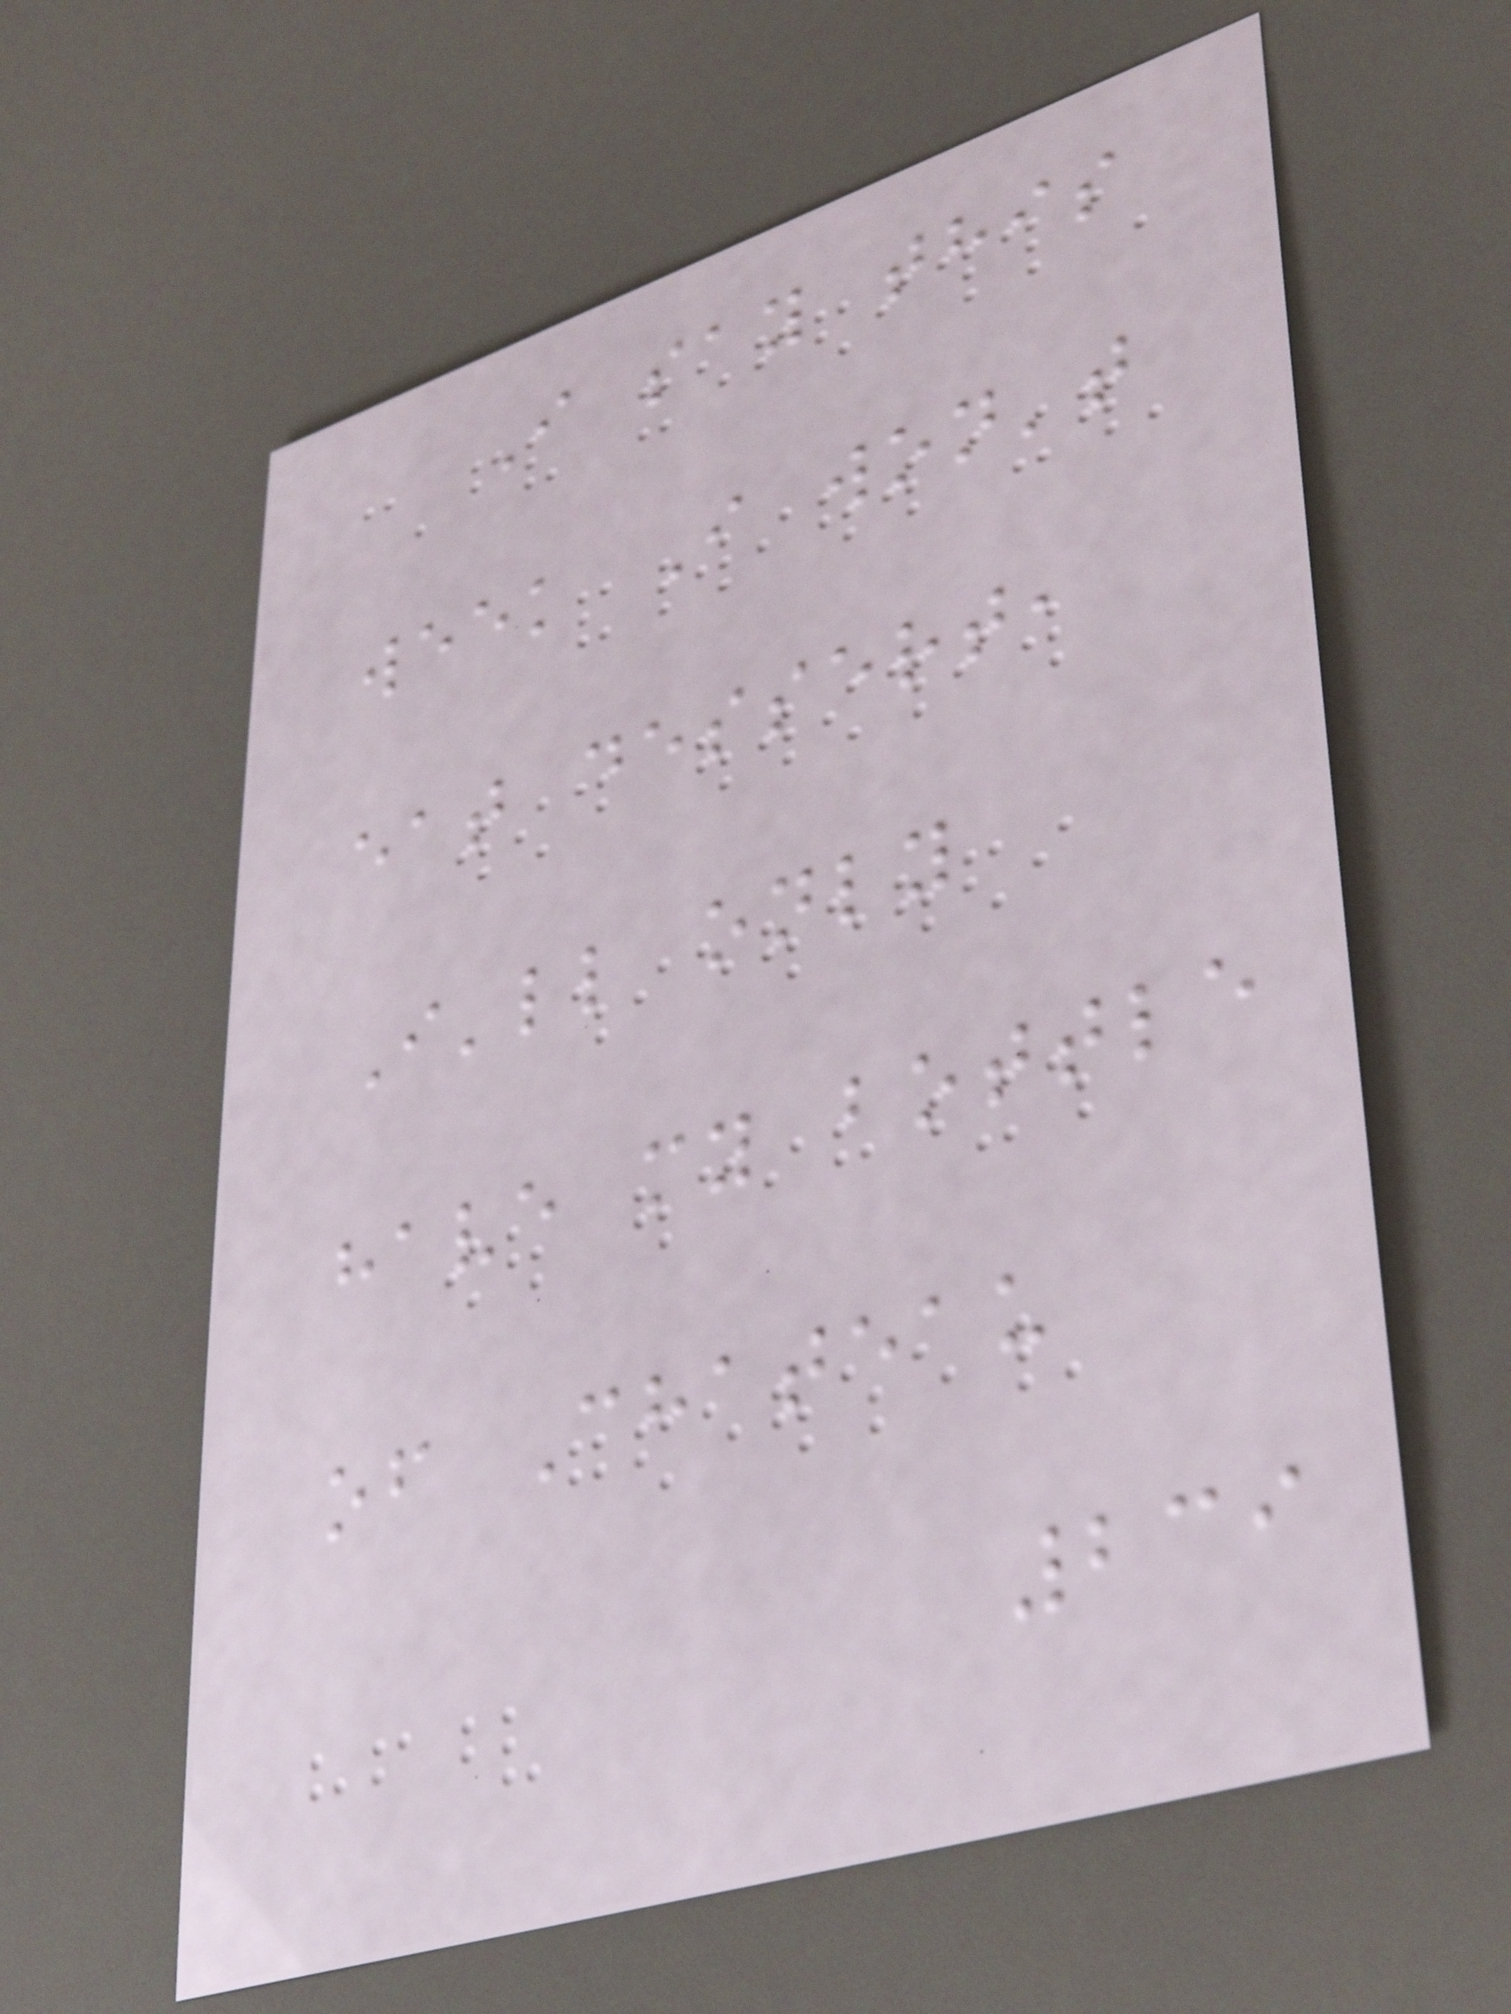I say this
week I won't
eat dessert,
I'll only
have my bottle
of Chateau
239
